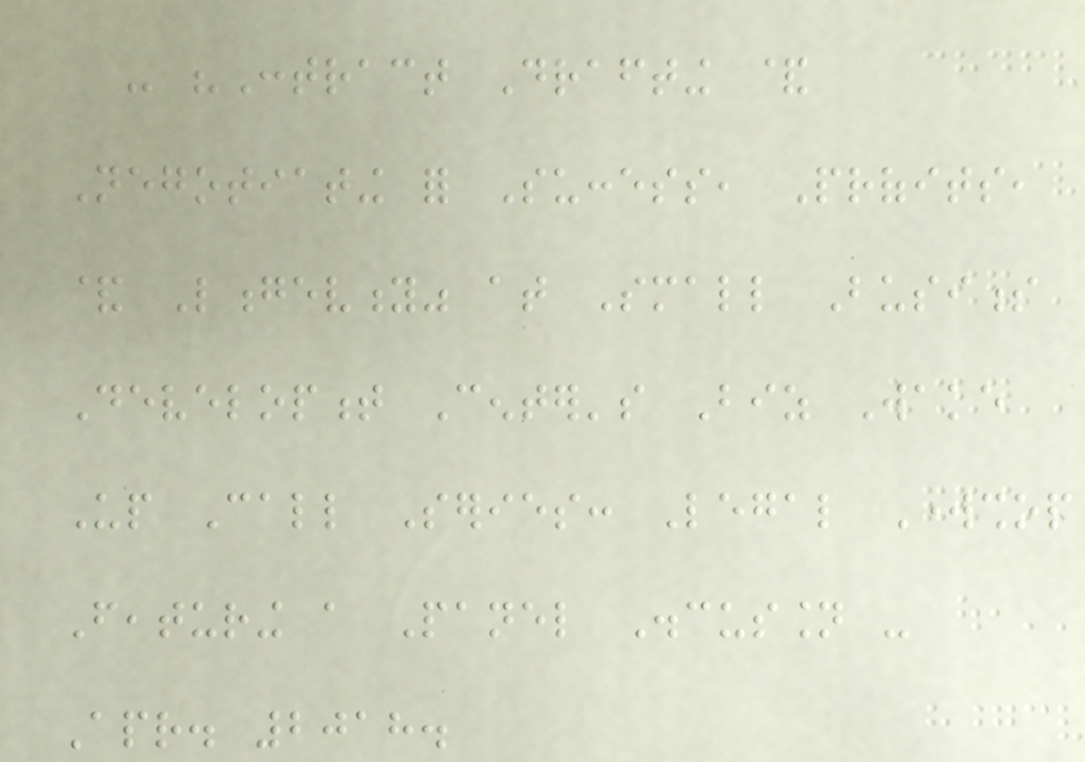- "Contract Drafting &
Negotiating for Success, Profits,
& Longevity" at Small Business
Development Center's Biz Wake
Up Call Series: Legal Workshop
Featuring a Panel Discussion -
Apr. 2018.
